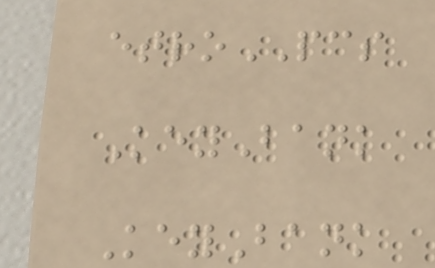etroPCS
KeyBank
KeyBank
